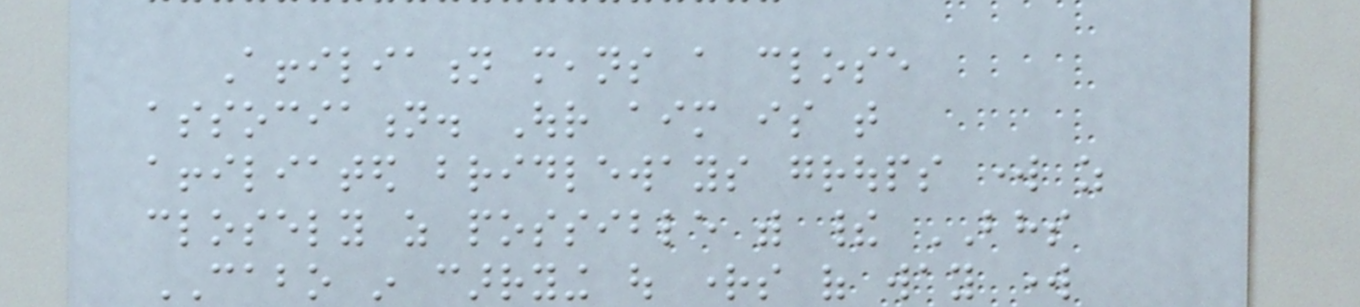Affiliation means a close
association. Our aim is that
affiliated bridleways groups work as
closely as possible with their BHS
CABO in carrying out rights of way work
